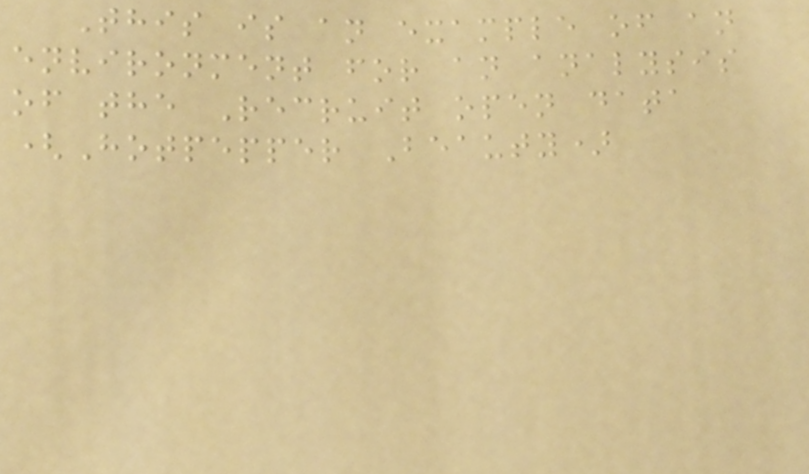This is an example of an
environment for an analysis
of the Recruit open data
(Hotpepper Beauty)
